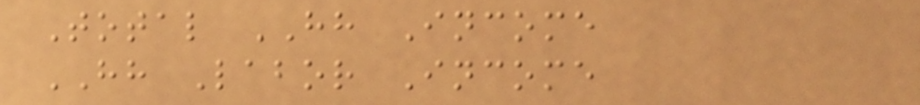Total HH Income
HH Labor Income
